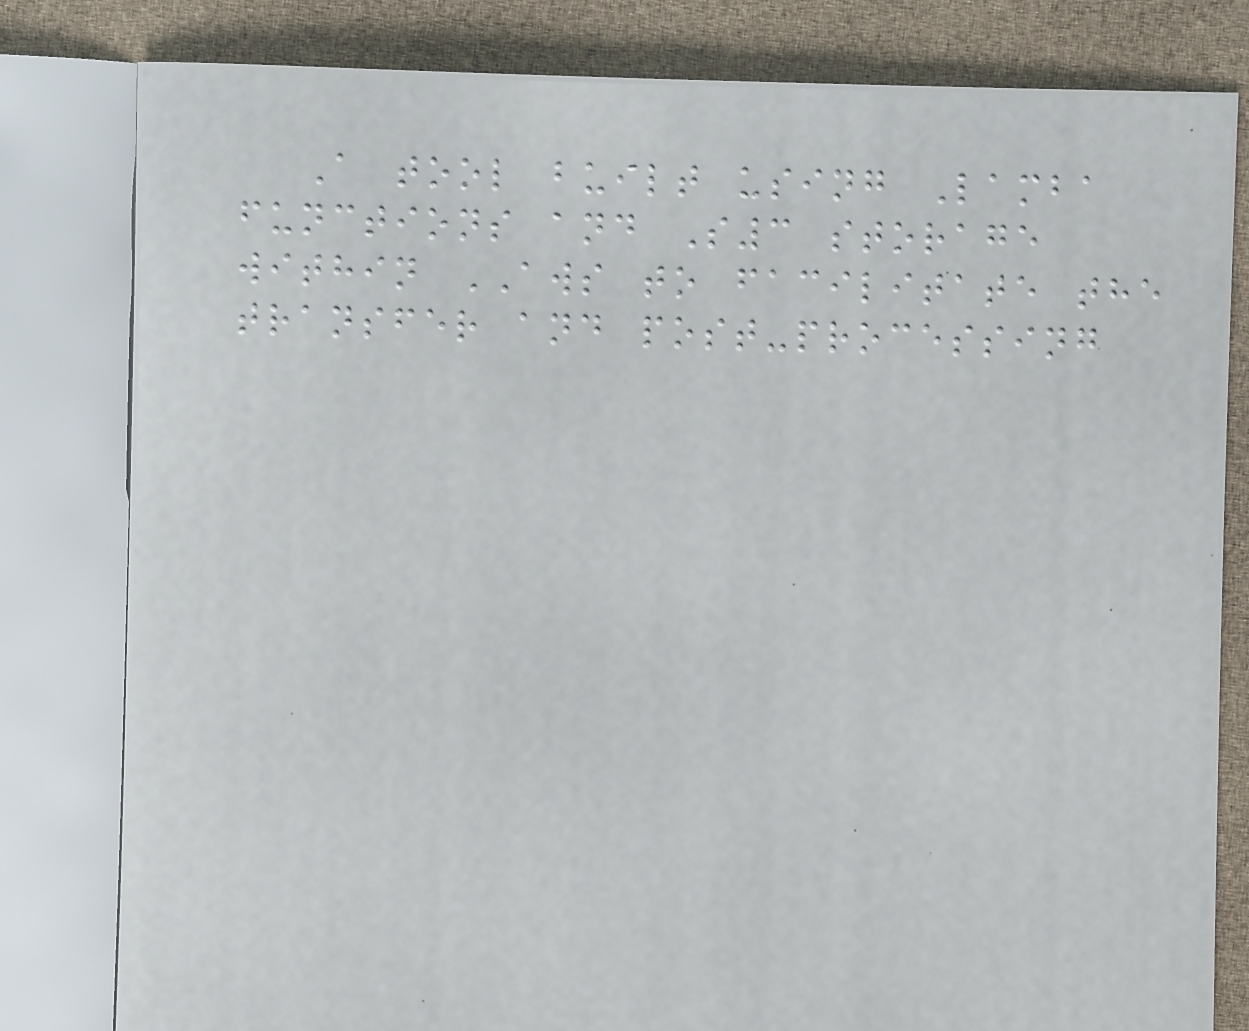A tool built using Lamba
functions and S3 storage
within AWS to facilitate the
transfer and post-processing
